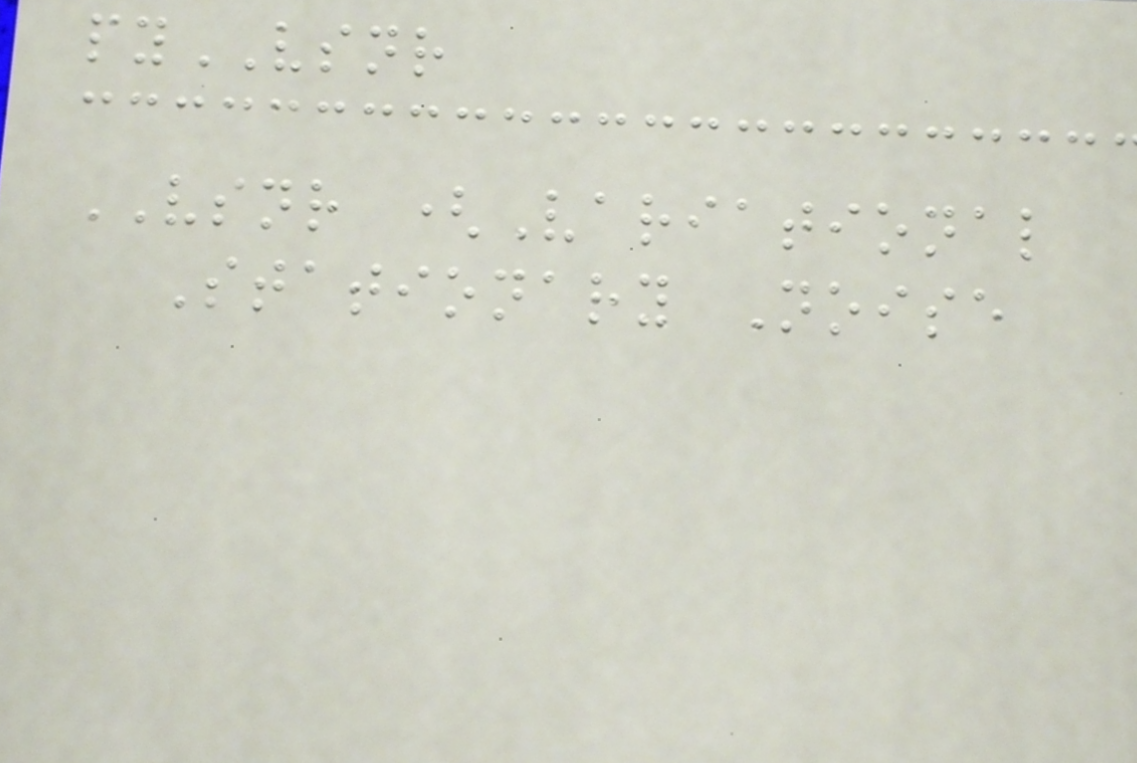pyVSNR
VSNR (Variational
Stationary Noise
